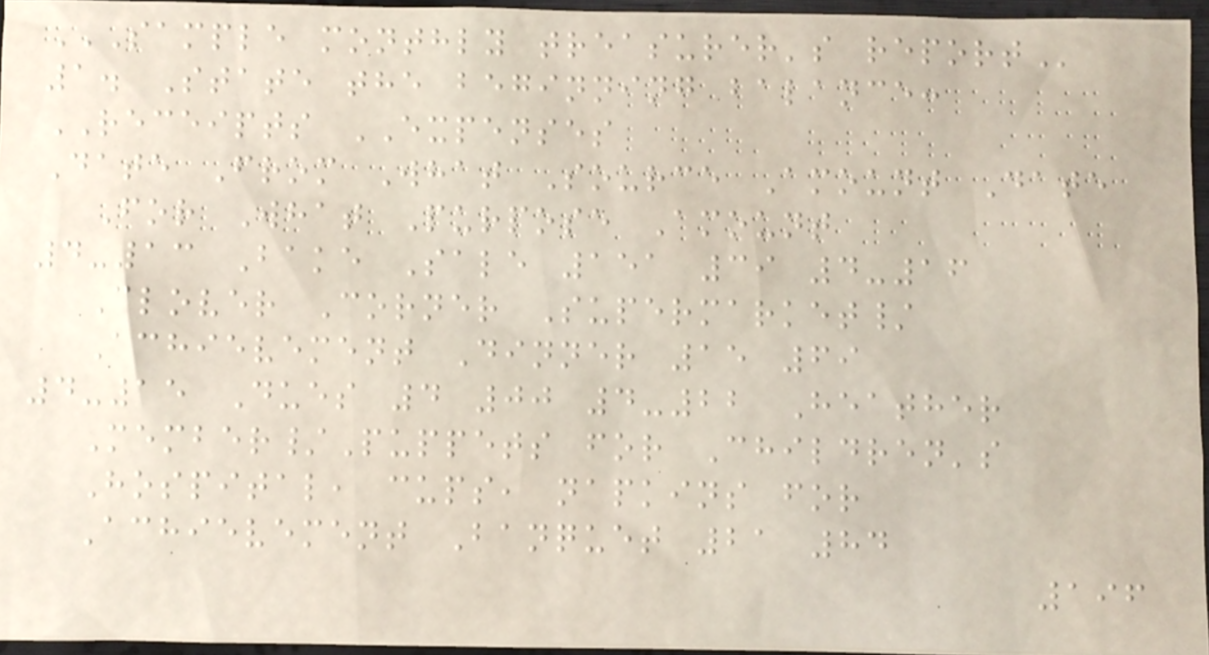SAMPLE MONTHLY TREASURER'S REPORT
1. State the beginning balance:
RECEIPTS EXPENSES
Date From What Source Amount Date
For What Purpose Amount
4-13 Bake Sale 151 39 4-16
Clover Corner Supermarket/
Achievement Dinner 15 69
4-15 Dues 4 00 4-22 Heather
Member/Puppets for Children's
Hospital, cups, napkins for
Achievement Banquet 21 84
196
